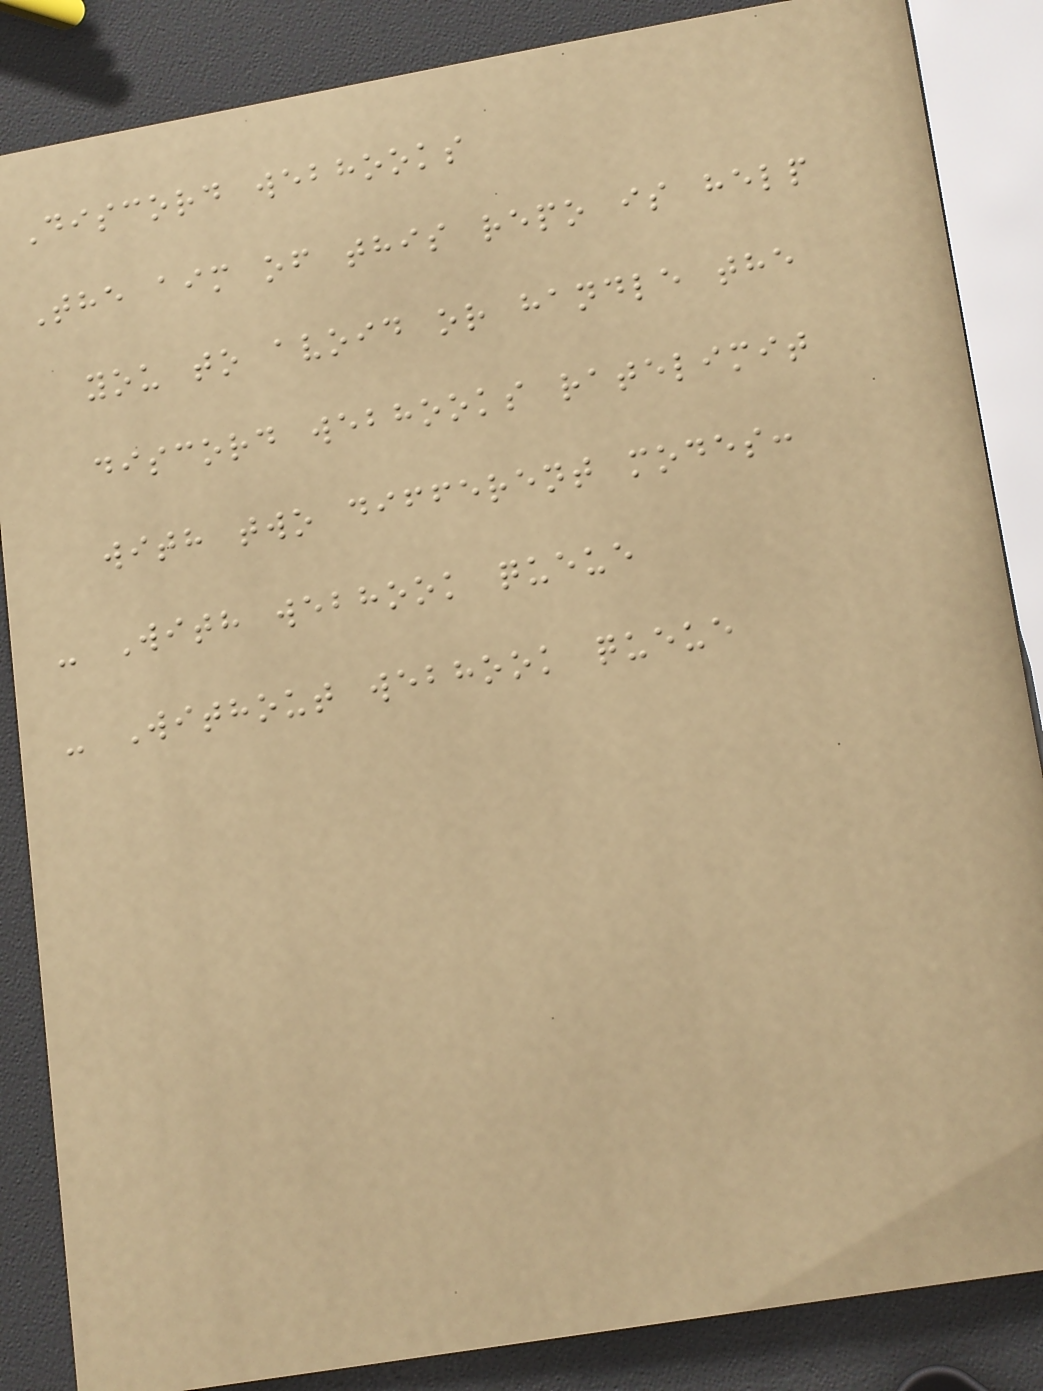Discord webhooks
The aim of this repo is help
you to avoid or handle the
discord webhooks ratelimit
with two different modes:
- With webhook queue
- Without webhook queue
